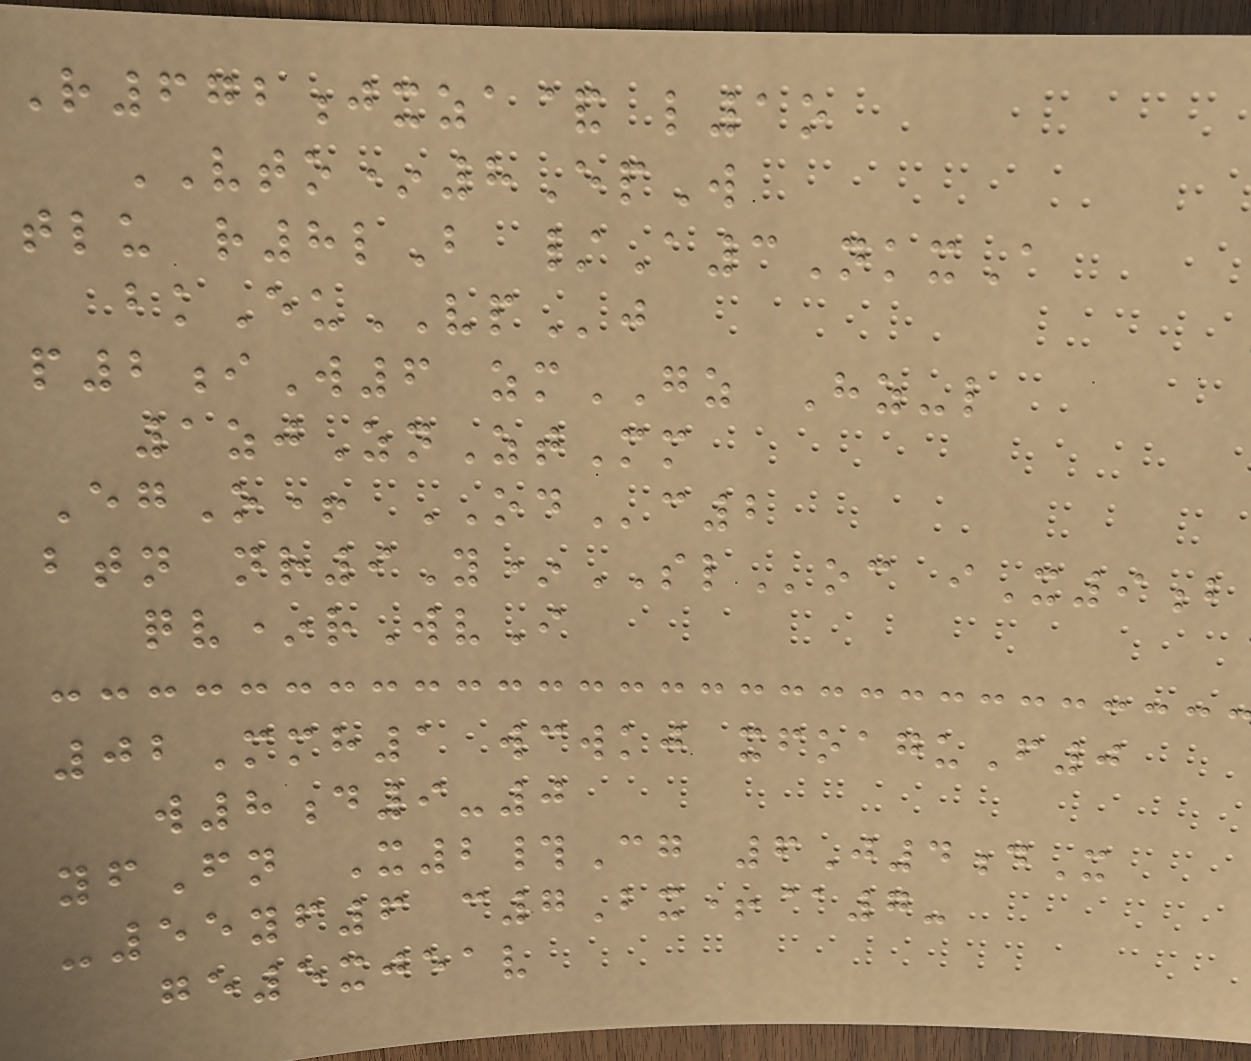R672jxza& l1o
VTO*8EpW
tlu r8lB /A3NkxA
bkEuVPj
p2iW6 zmGZ Hz-l
1zjZnZtMm
EgO+ ODc2
btn nr9Y*SLoc iX9b
qv*rWvI
02Mmh1 wcwkj xfoaguF0
w8d9-0
yfFn X2#Cg 6J4dX
-55yf6 c7Bx+@7-
ge5xjeav
